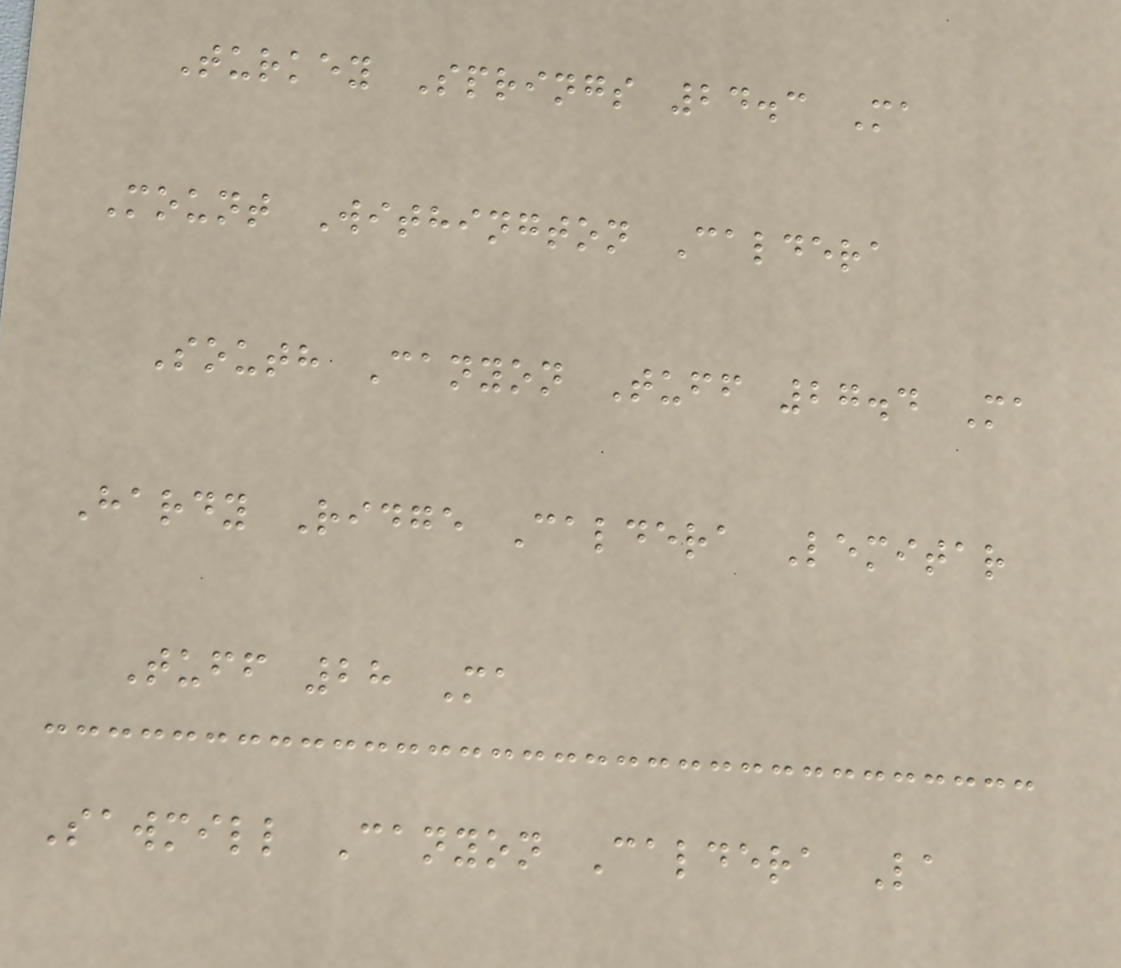Turkey Springs 24.3 Ma
Mount Withington Caldera
South Canyon Tuff 27.4 Ma
Hardy Ridge Caldera Lemitar
Tuff 28 Ma
Sawmill Canyon Caldera La
